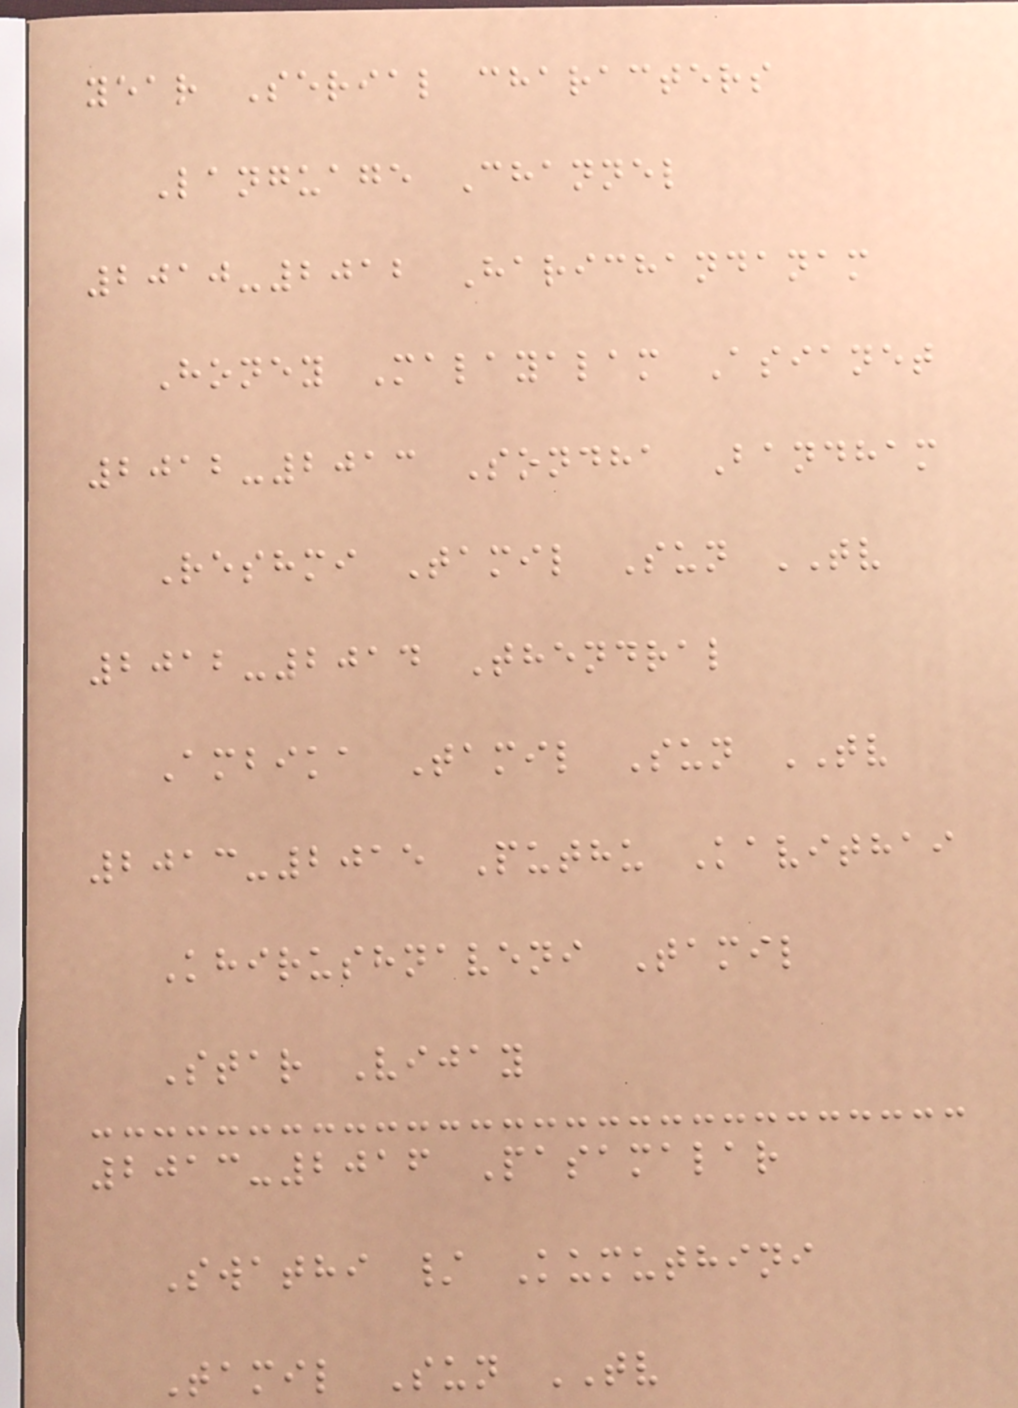year Serial characters
Language Channel
2010-2012 Harichandanam
Honey Malayalam Asianet
2012-2013 Sondha Bandham
Reshmi Tamil Sun TV
2012-2014 Thendral
Ambika Tamil Sun TV
2013-2015 Puthu Kavithai
Khirushnaveni Tamil
Star Vijay
2013-2016 Pasamalar
Swathi / Kumuthini
Tamil Sun TV
